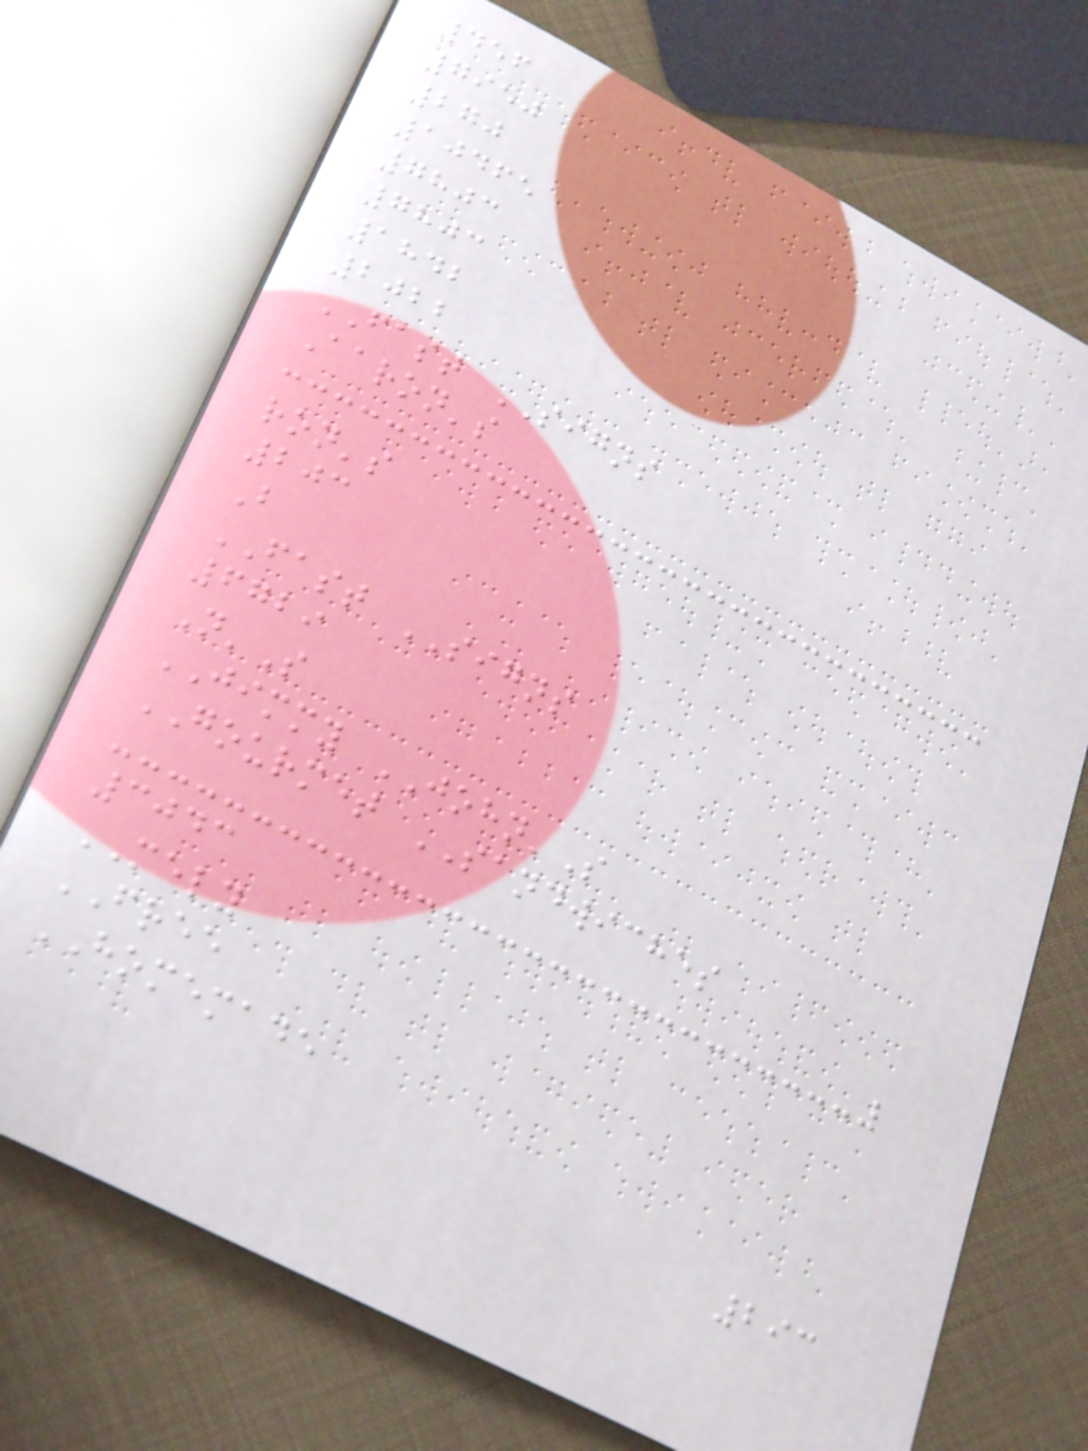456
7950
270
10465
7803
7803
1842
2022
FAST SIGNS
Aaron's
ron's
203
B
FAST SIGNS
6729
N'S
JIMMY JOHN'S
GOURMET SANDWICHES
3043
MELY
FREE
HOMEMADE
293
